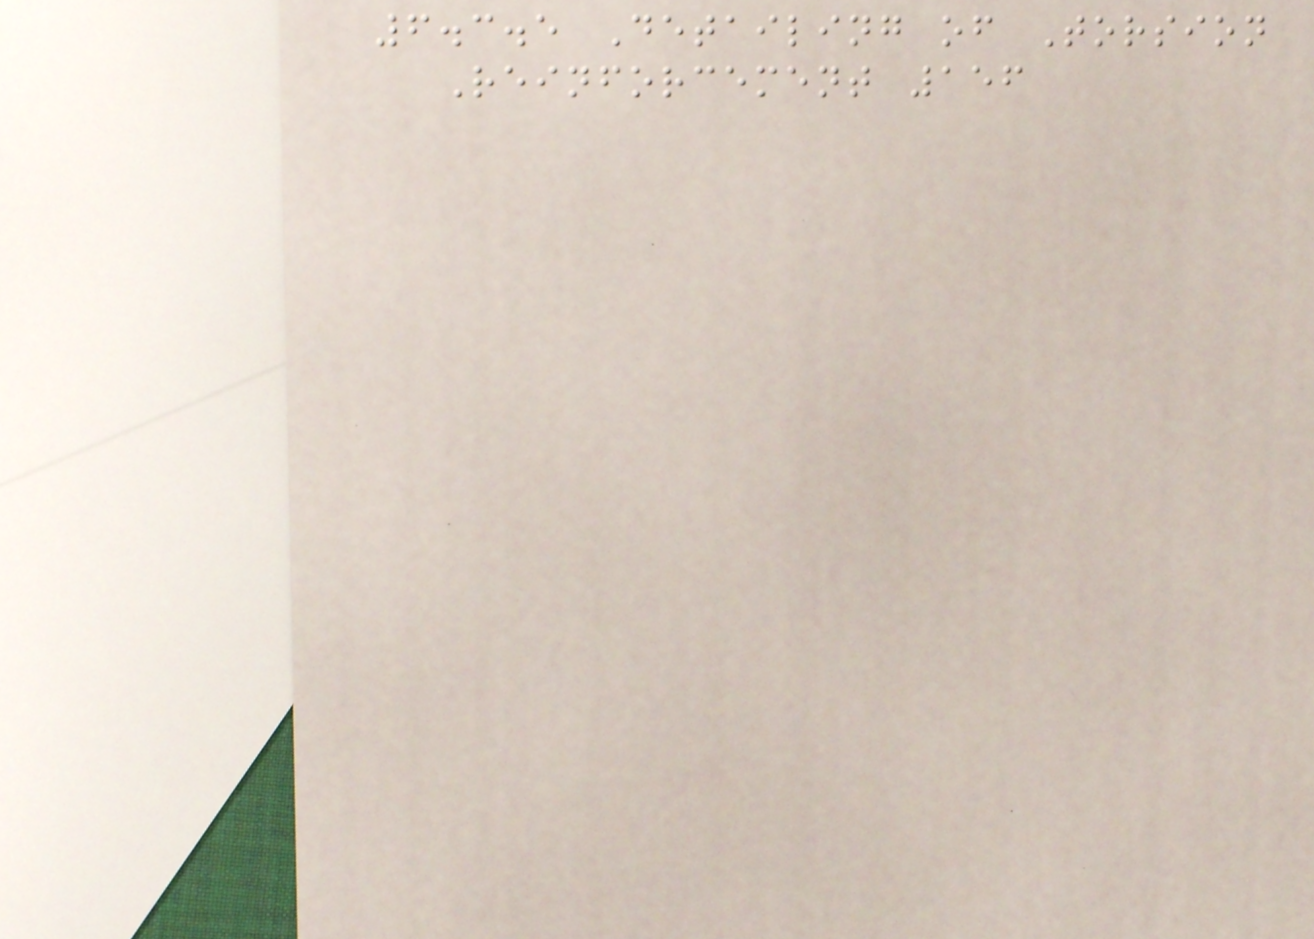6.3.5 Detailing of Torsion
Reinforcement 156
